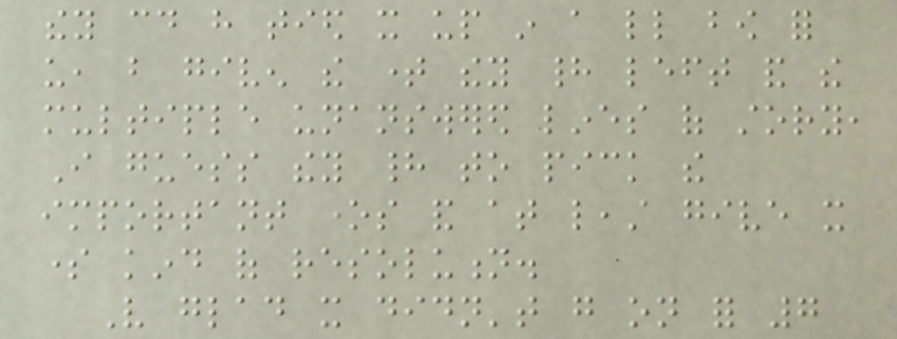they could have tied it up in a little bow for
us, but given the time they had left and the
multiple unanswered lines of story,
I guess they had to pick the
important ones and at least give it
some kind of resolution.
Very glad it didn't go on for 7
